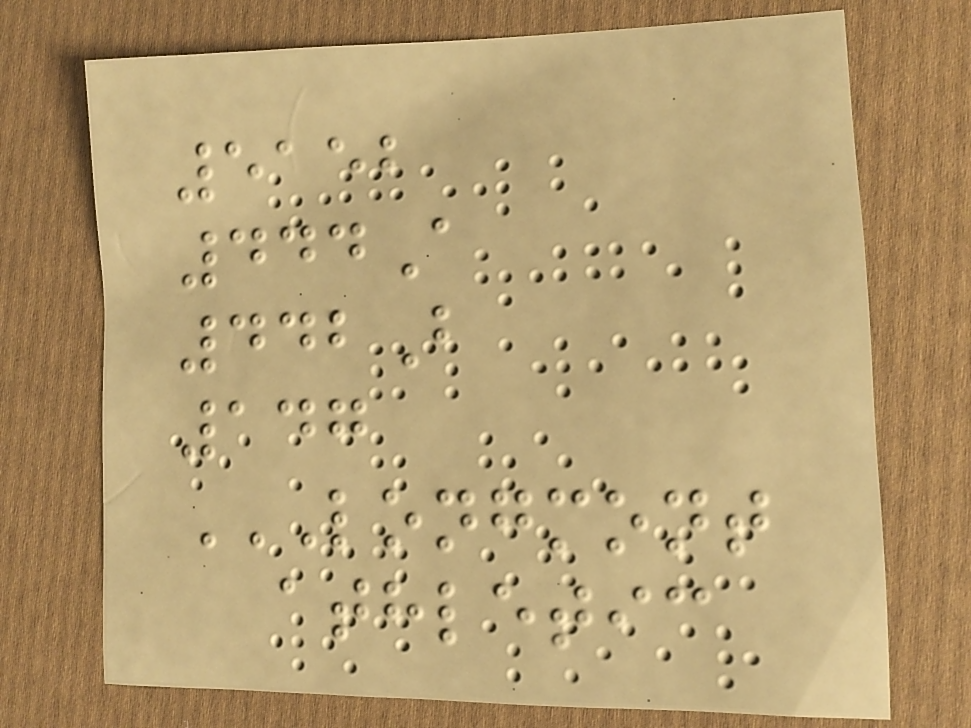5152
444A
442B
147
LONGMONT
ATHLETIC
